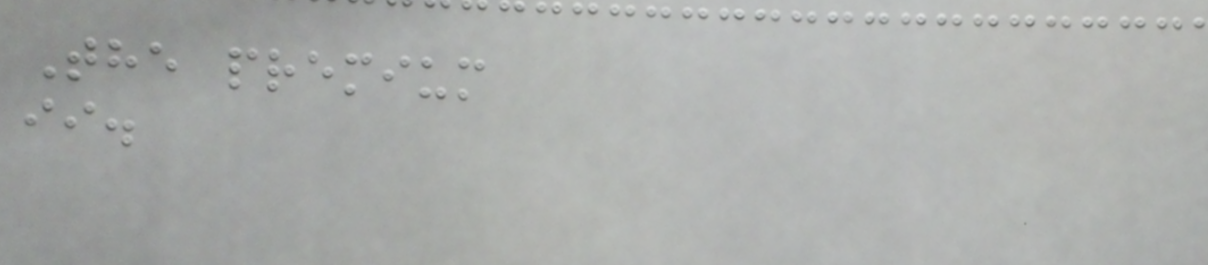The premium
ii.
